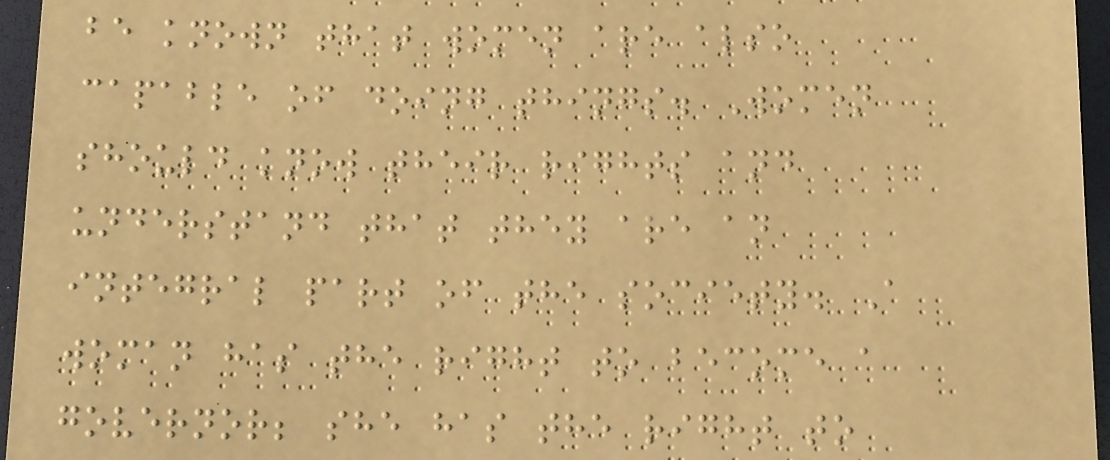be known that women are also
capable of doing things. Women
should know their rights and
understand that they are an
integral part of the society. A
woman has the right to become a
governor; she has the right to
